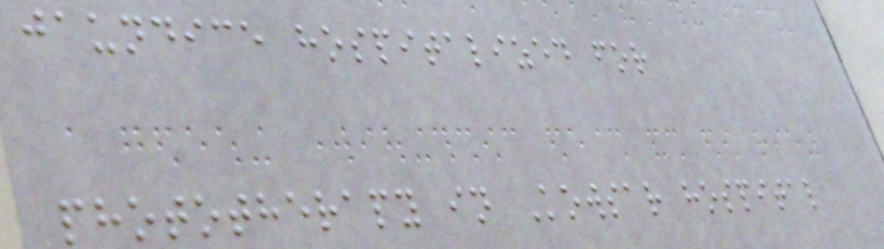jaundice hospitalized for
phototherapy in Kowsar hospital
